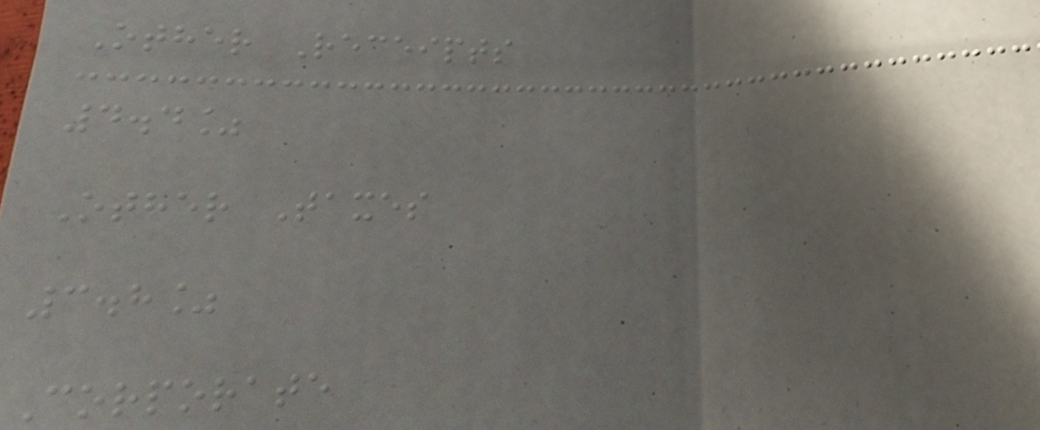Other Receipts
4.4%
Other Taxes
3.8%
Corporate
